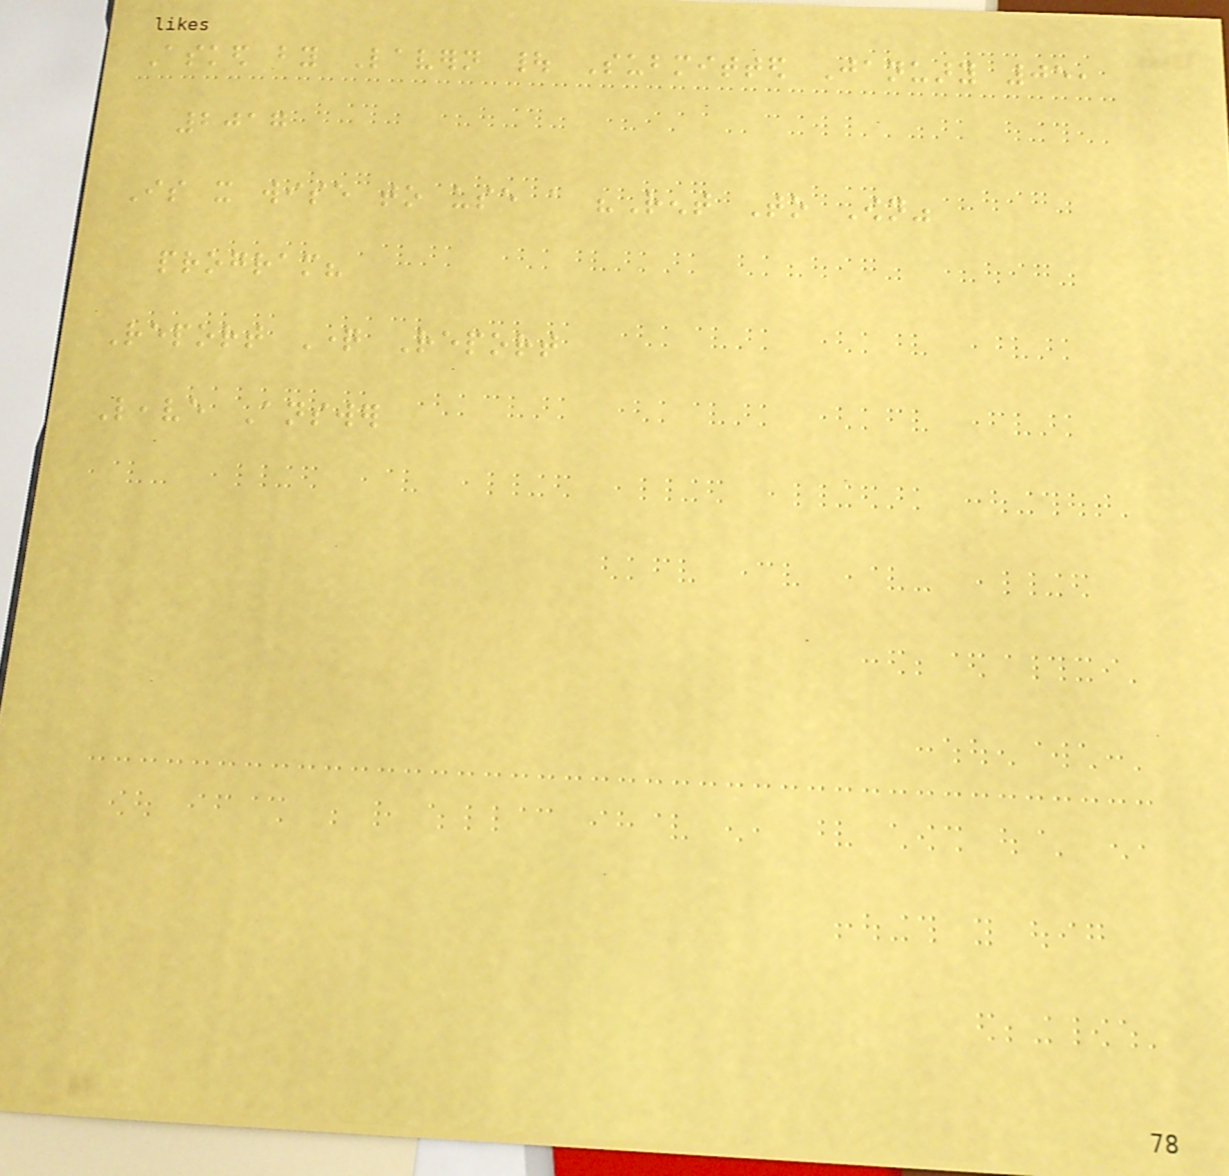Asked by Lavern | Submitted January 05,
2017
Is it wise to use a "Rent To Own"
program?
Report Question Report
Leave Answer
